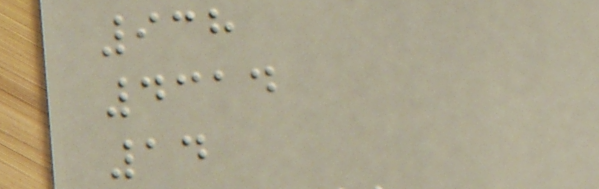938
4314
14
